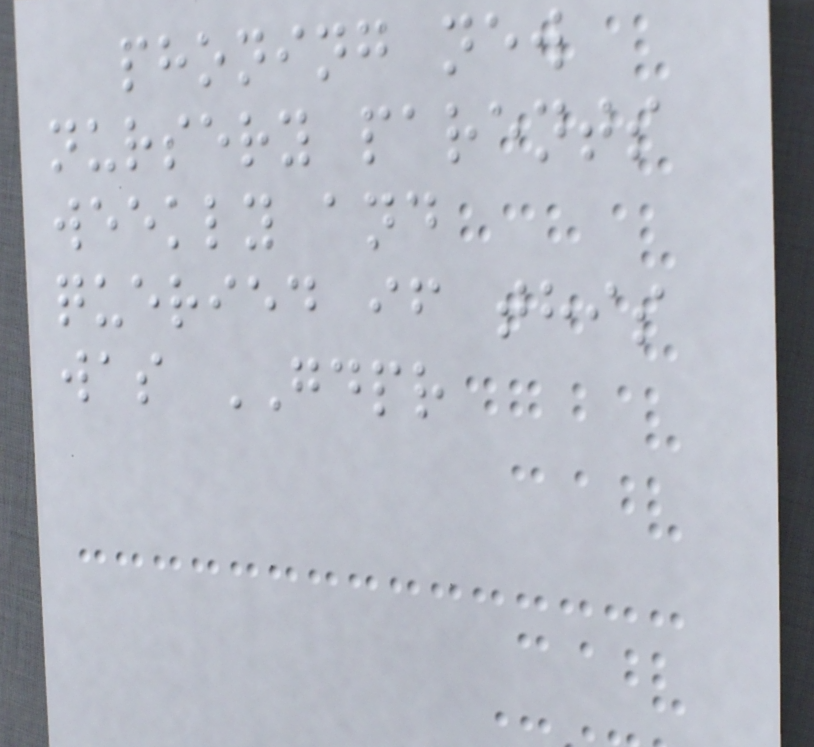phoning new
nursery parents
weekly and
queried if this
was GDPR
